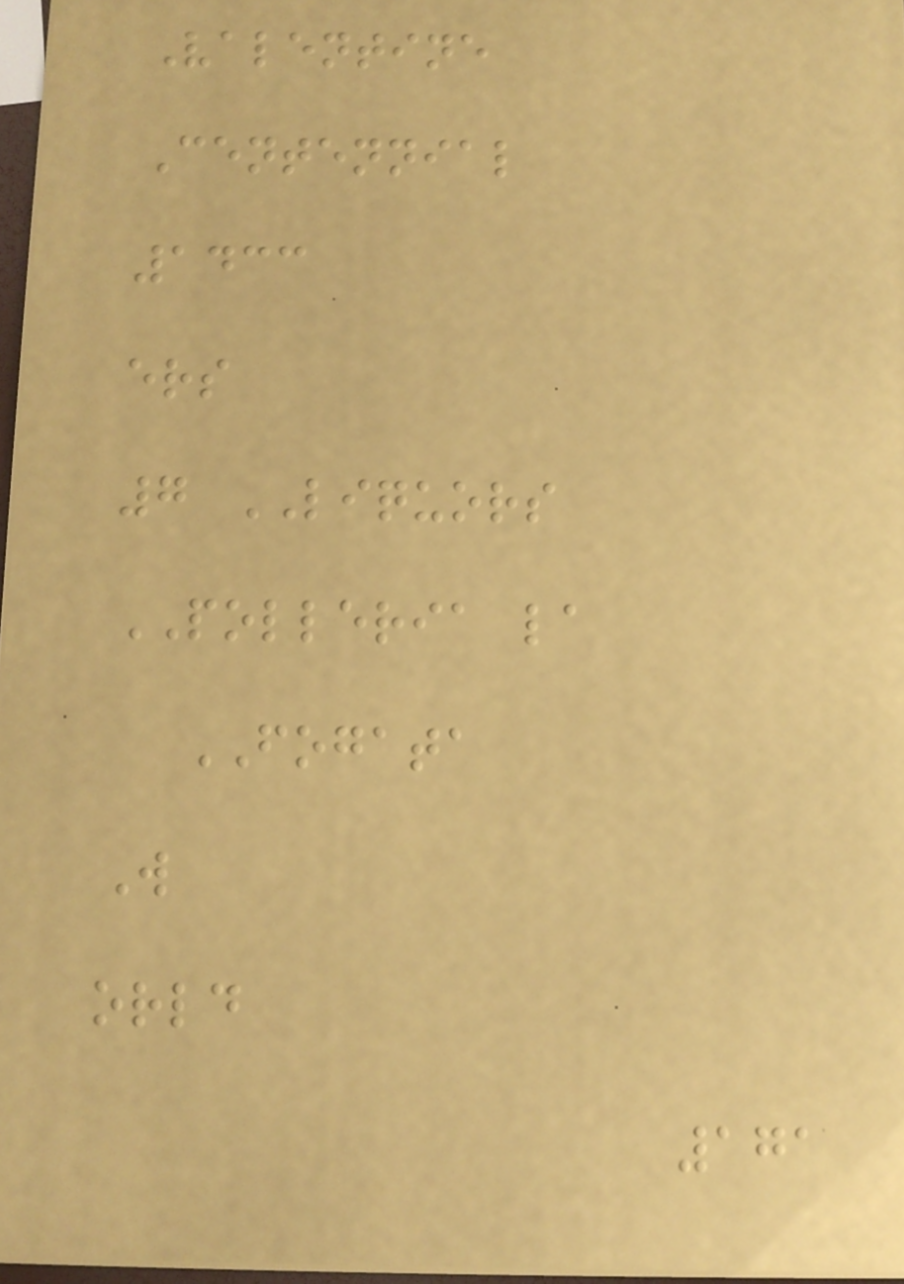Valentine
Centennial
1433
ers
7 LIQUORS
POLLERIA la
FOGATA
W
orld
171
